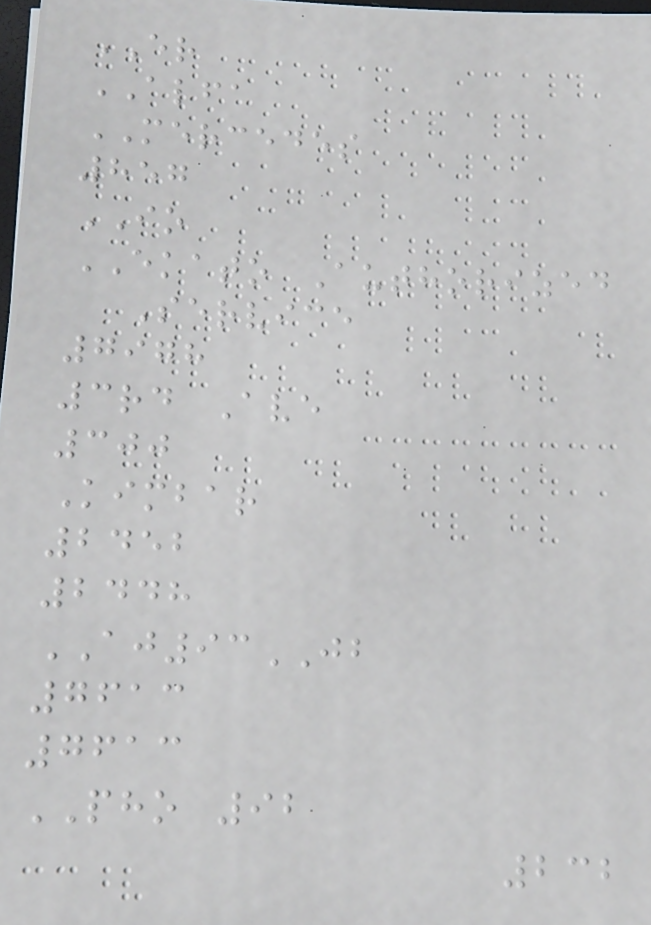ER
ALFA
MERCEDES
857
IO
EKATO Authorized
Service
7978
3rd Ave
300
Kimbar
2452
2448
AJ93JB
7613
7613
PHO 92
232
